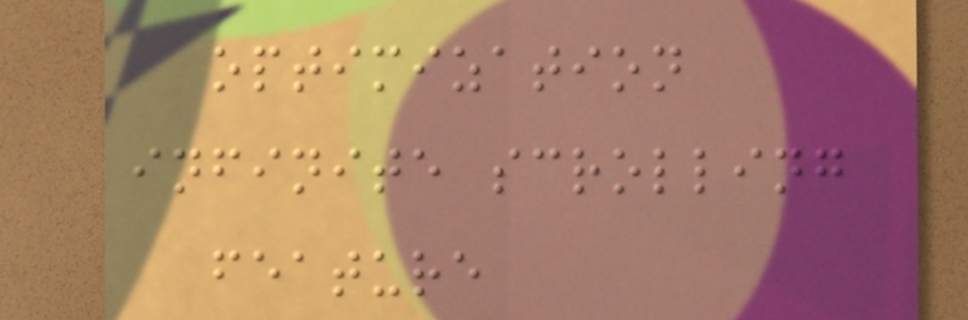optimization
infinite scrolling
feature
